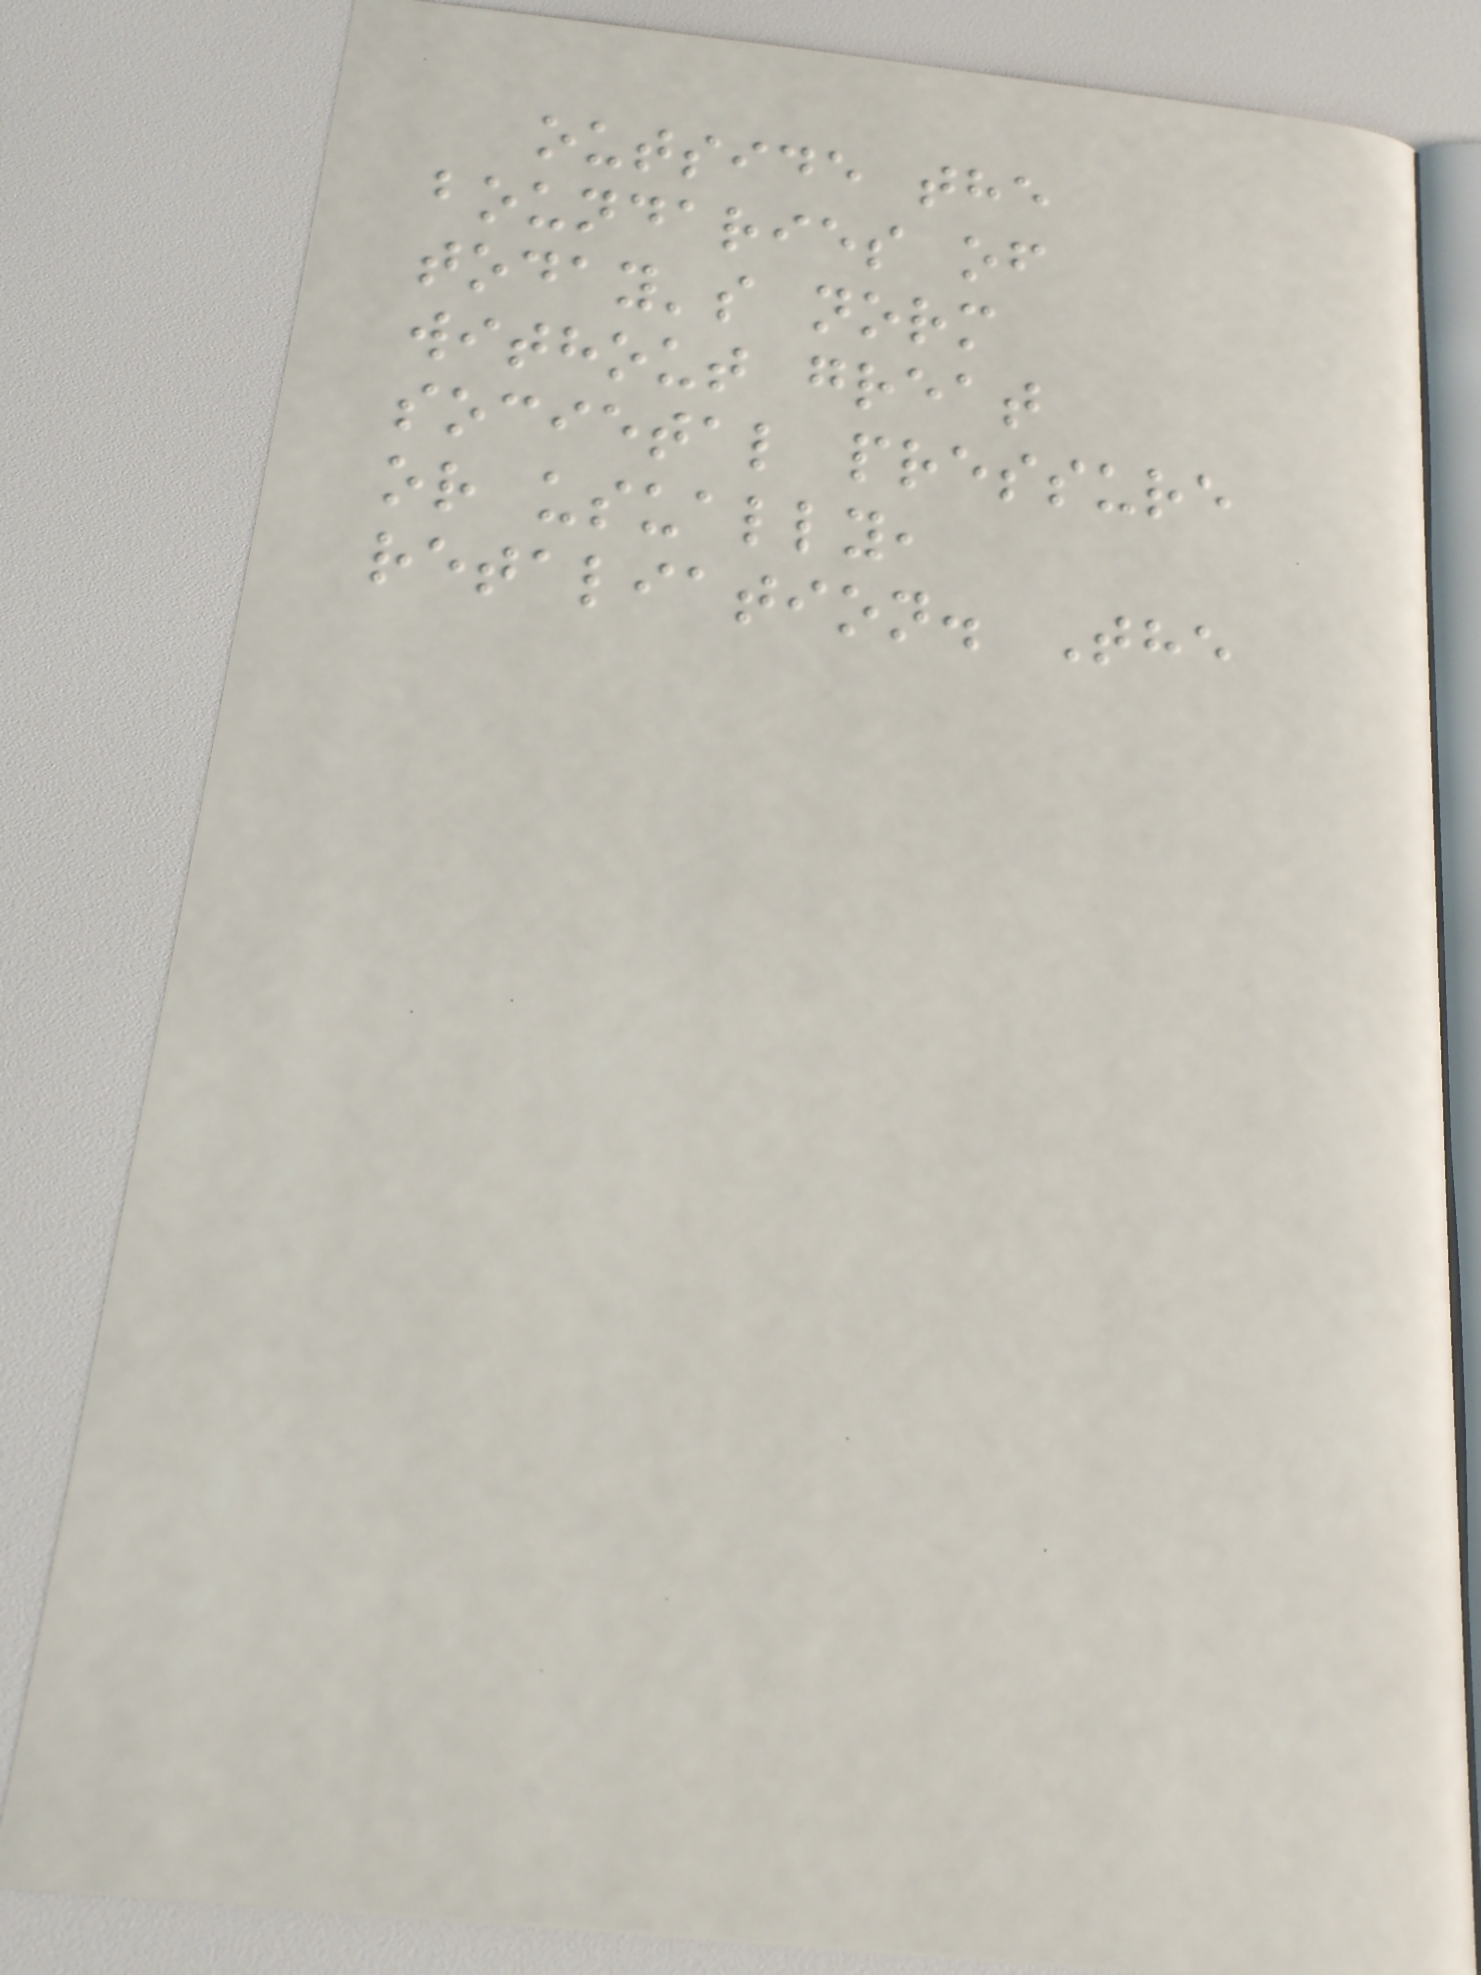outside the
boundaries of
today's norm
without great
societal pressure
or usually,
retaliation. The
